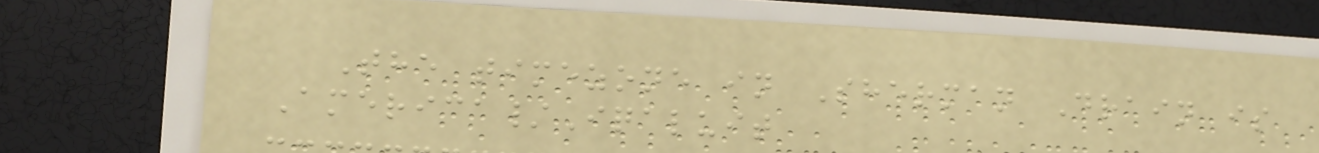The timezone in Sherman Drain is
America/Iqaluit
